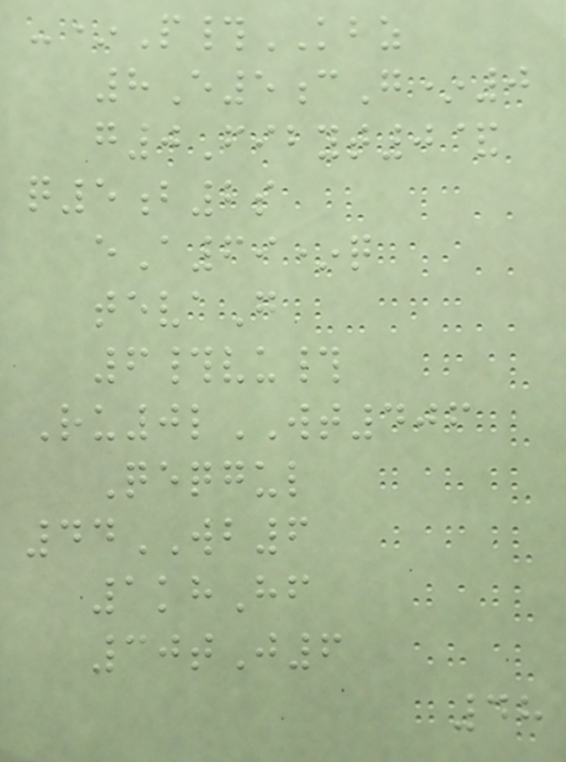-*P#KBZ
8E5cG*0
g0Fibyt0&
q5b2s
eA69*q
tevaG
6#vu#
Ru0lWT406
Qeqgul
44WB6
1khHf
30tJ6
48
